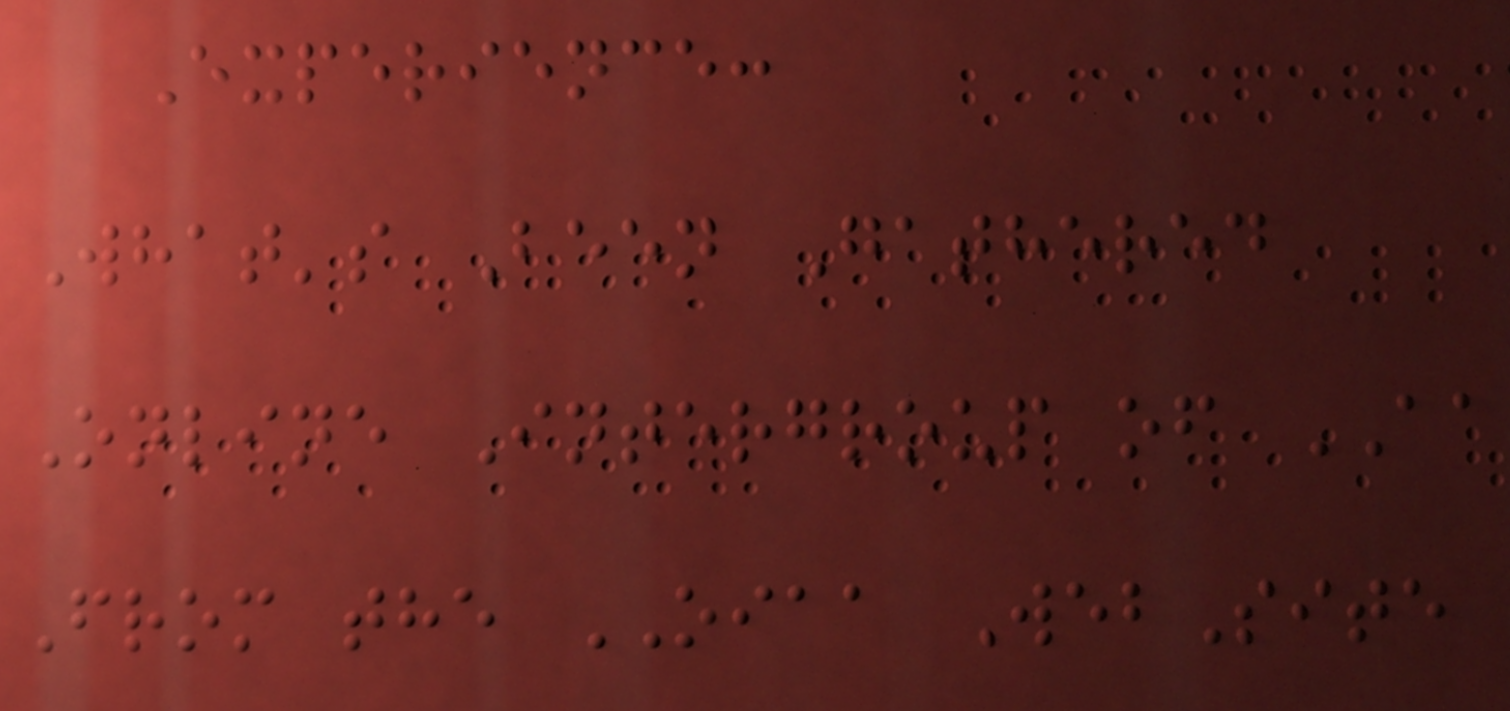Experience:
What's Been Gathered
Online Intergroup of AA
From the OIAA WebSite
